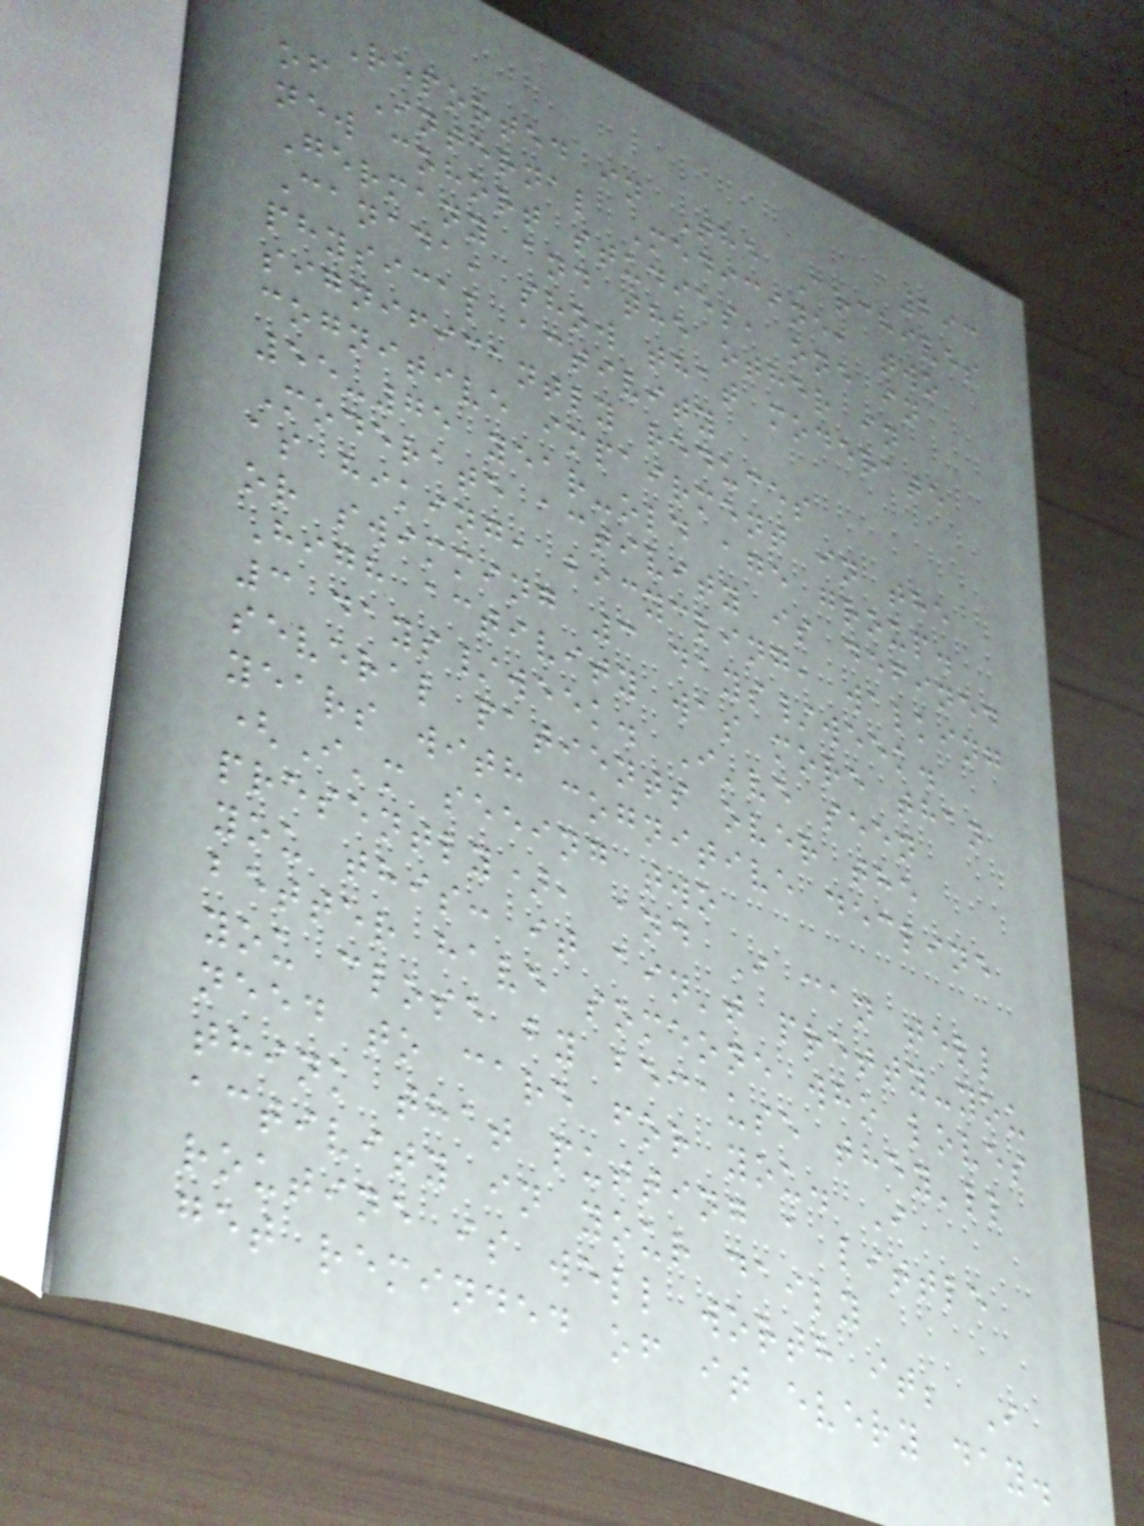293
Reported in The Archives
of Internal Medicine, two
new cohort studies, one in
Germany and the other in
Canada, show that moderate
physical activity
significantly reduces
cognitive impairment in the
55-75 year-old age group.
Moderate activity is defined
as hiking, bicycling, walking
or swimming 3 days/week.
High activity was more than
3 days/week. I've seen
several patients over the
years with cognitive decline
(I'm seeing two
presently), and I can tell
you this: it ain't pretty-you
better have someone who loves
you close by because they'll
need to care for you. I
think that putting a little
activity in your daily
routine is well worth it; I
get reminded of it every day.
